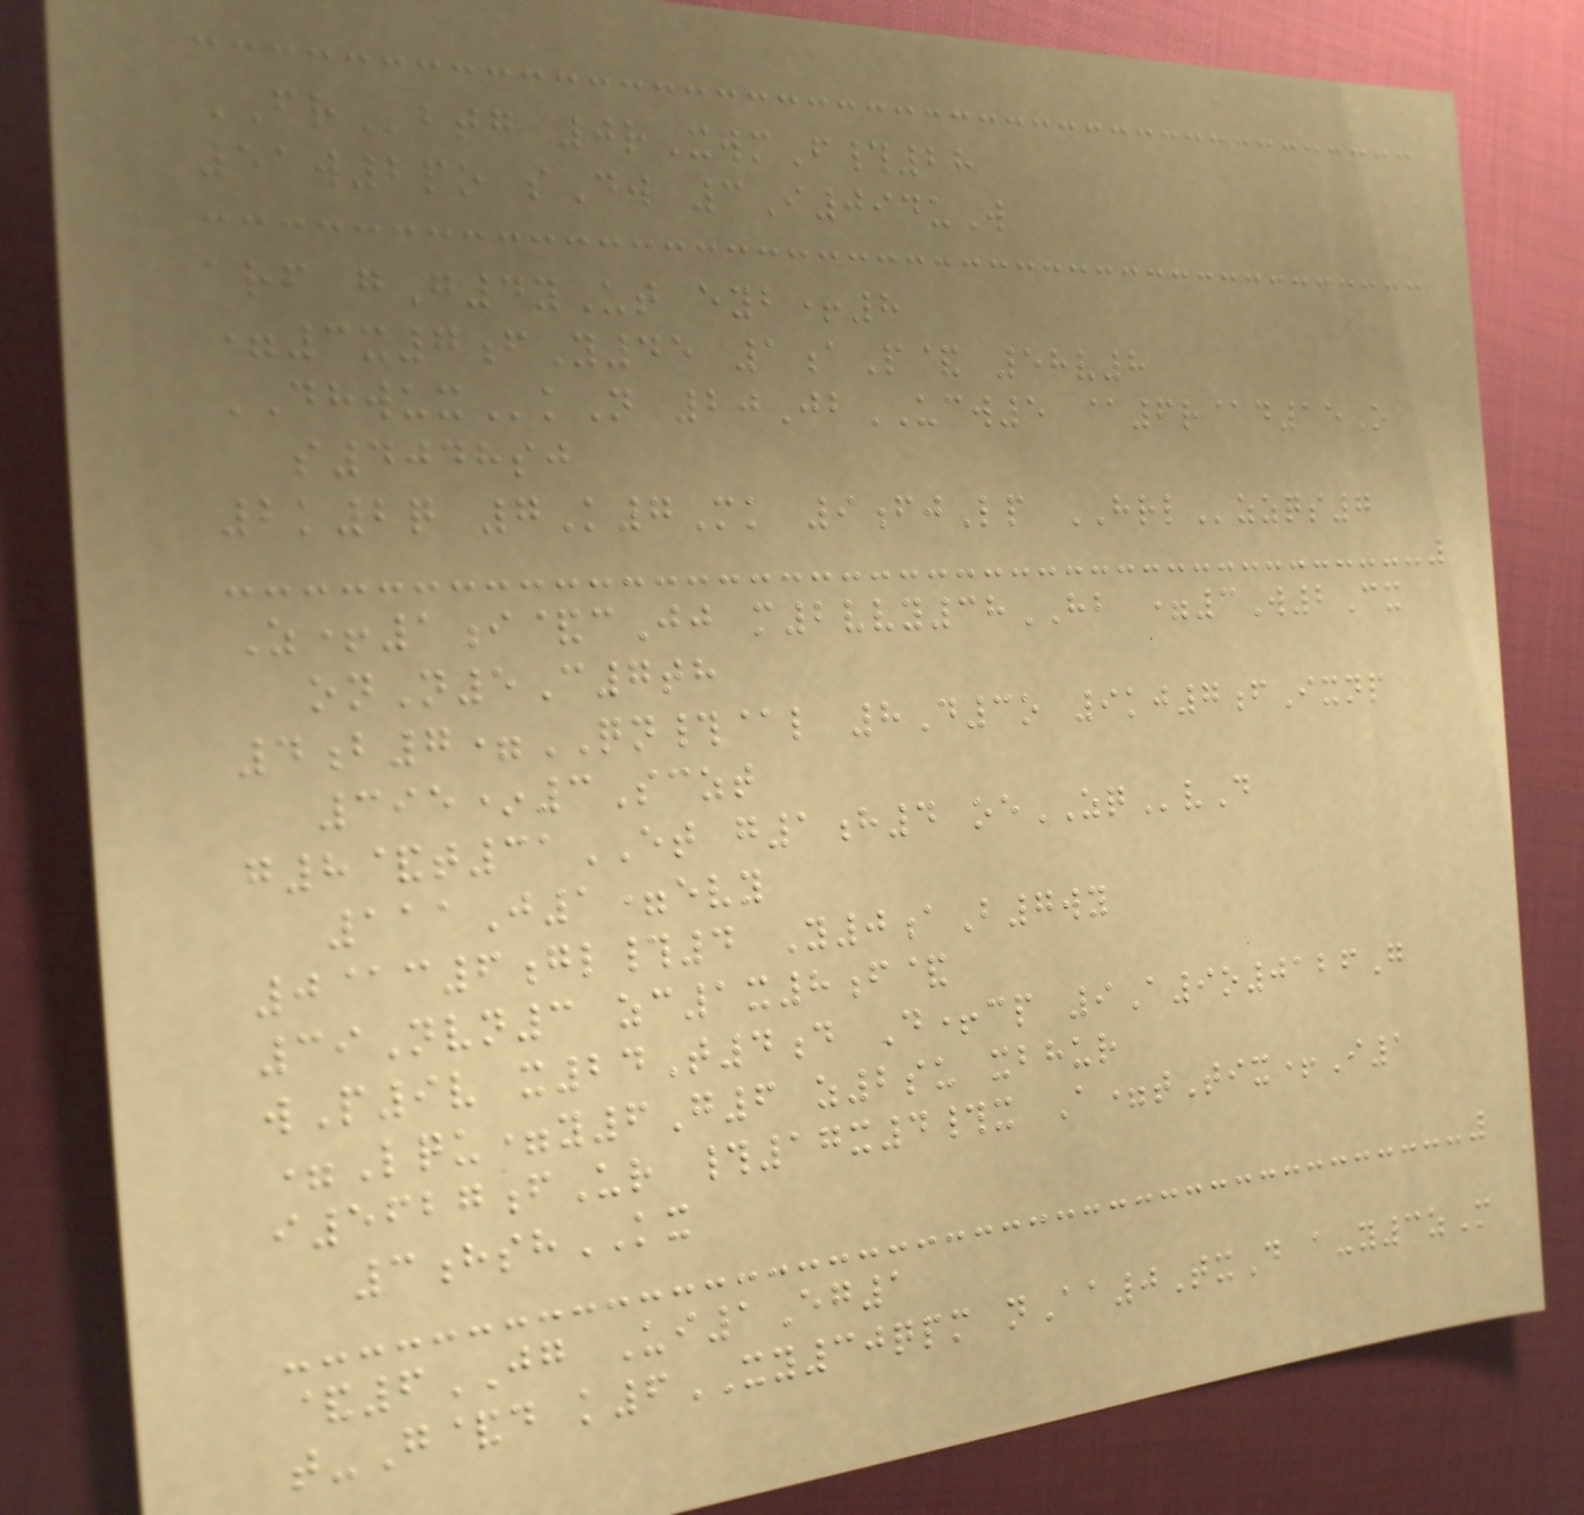FRbtg 0rXwmF#28
51w2po sDw 3I094uW
arf gG4yUt eyb+8
=3x7fY45 1aP& 58v8
DHWUXkN 20JbUCW5 @6r@d15O
s4048sj
2k2q 7K7Mk 9fjLp HRLzzqs7
Z+1i&cJj m2vvy38HB =3W2Cx
onN5C7th
4b7=QN#@l 8D3o 9kj7fIxnp
395*3Sczt
g8&t31ET g1h4 oeZQvD
111J1=evy
0@c6gl#4 Y0aB7wy
39Nvn3 zc1x8f&
wP9v x24T4d D+cp 9A9o0126G
=Lqu=y6G6 z2su xbhur
i5627fUr #17x4#x A=tTix+I1
3hshKX
&6JG Ui1Eg1
t-G&d k6XY30qpm nAa0TxD a-y3zM
